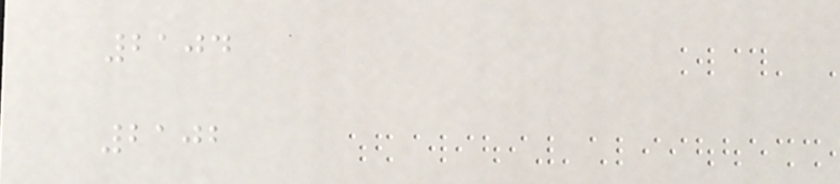2104
2102
